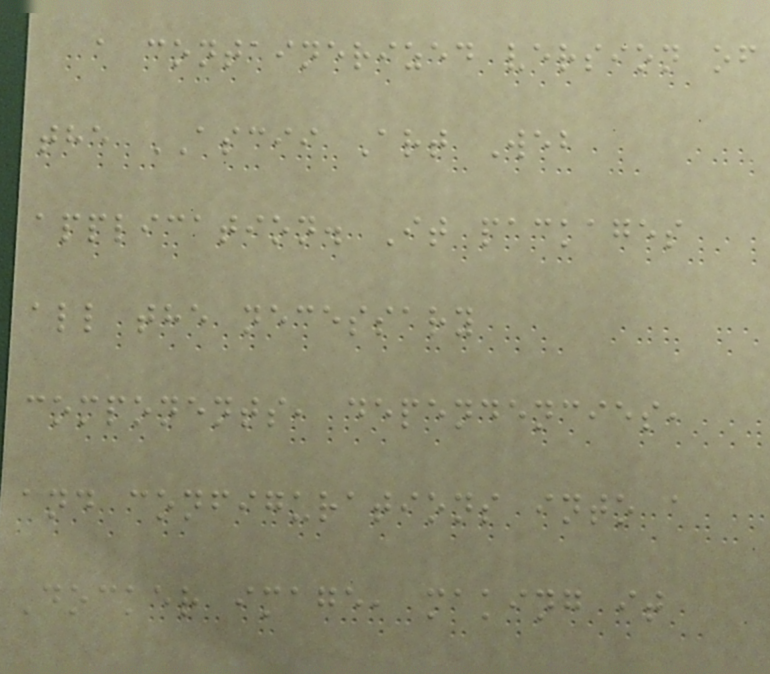a containerized version of
the ASCII Art Web
application. It packages
all the necessary
components, dependencies,
and configurations into a
Docker image, making it
